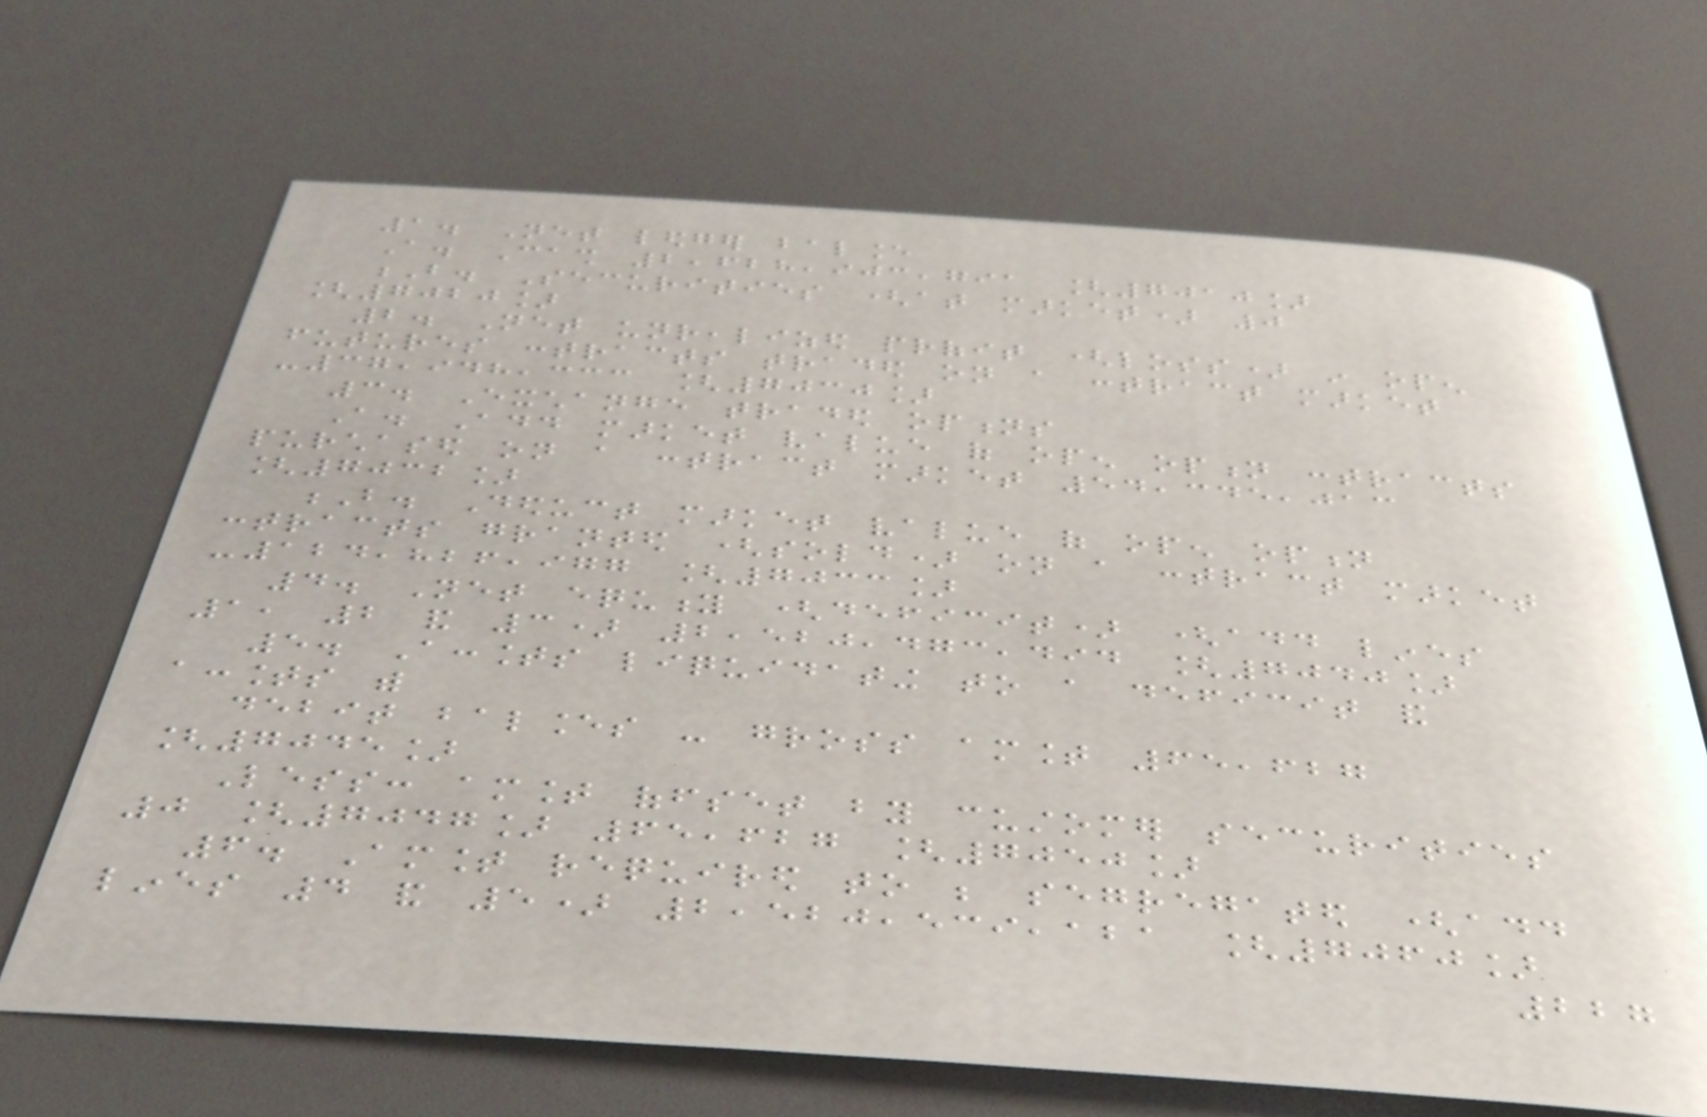1. Net ledger balance
A. Cash 2,628,903,791 [7010]
B. Securities (at market) 0
[7020]
2. Net unrealized profit (loss) in open
futures contracts traded on a contract market
-37,948,333 [7030]
3. Exchange traded options
A. Add market value of open option contracts
purchased on a contract market 54,345,013
[7032]
B. Deduct market value of open option
contracts granted (sold) on a contract market
-124,826,977 [7033]
4. Net equity (deficit) (add lines
1, 2 and 3) 2,520,473,494 [7040]
5. Accounts liquidating to a deficit and
accounts with
debit balances - gross amount 65,627
[7045]
Less: amount offset by customer securities
0 [7047] 65,627 [7050]
6. Amount required to be segregated (add
lines 4 and 5) 2,520,539,121 [7060]
227
